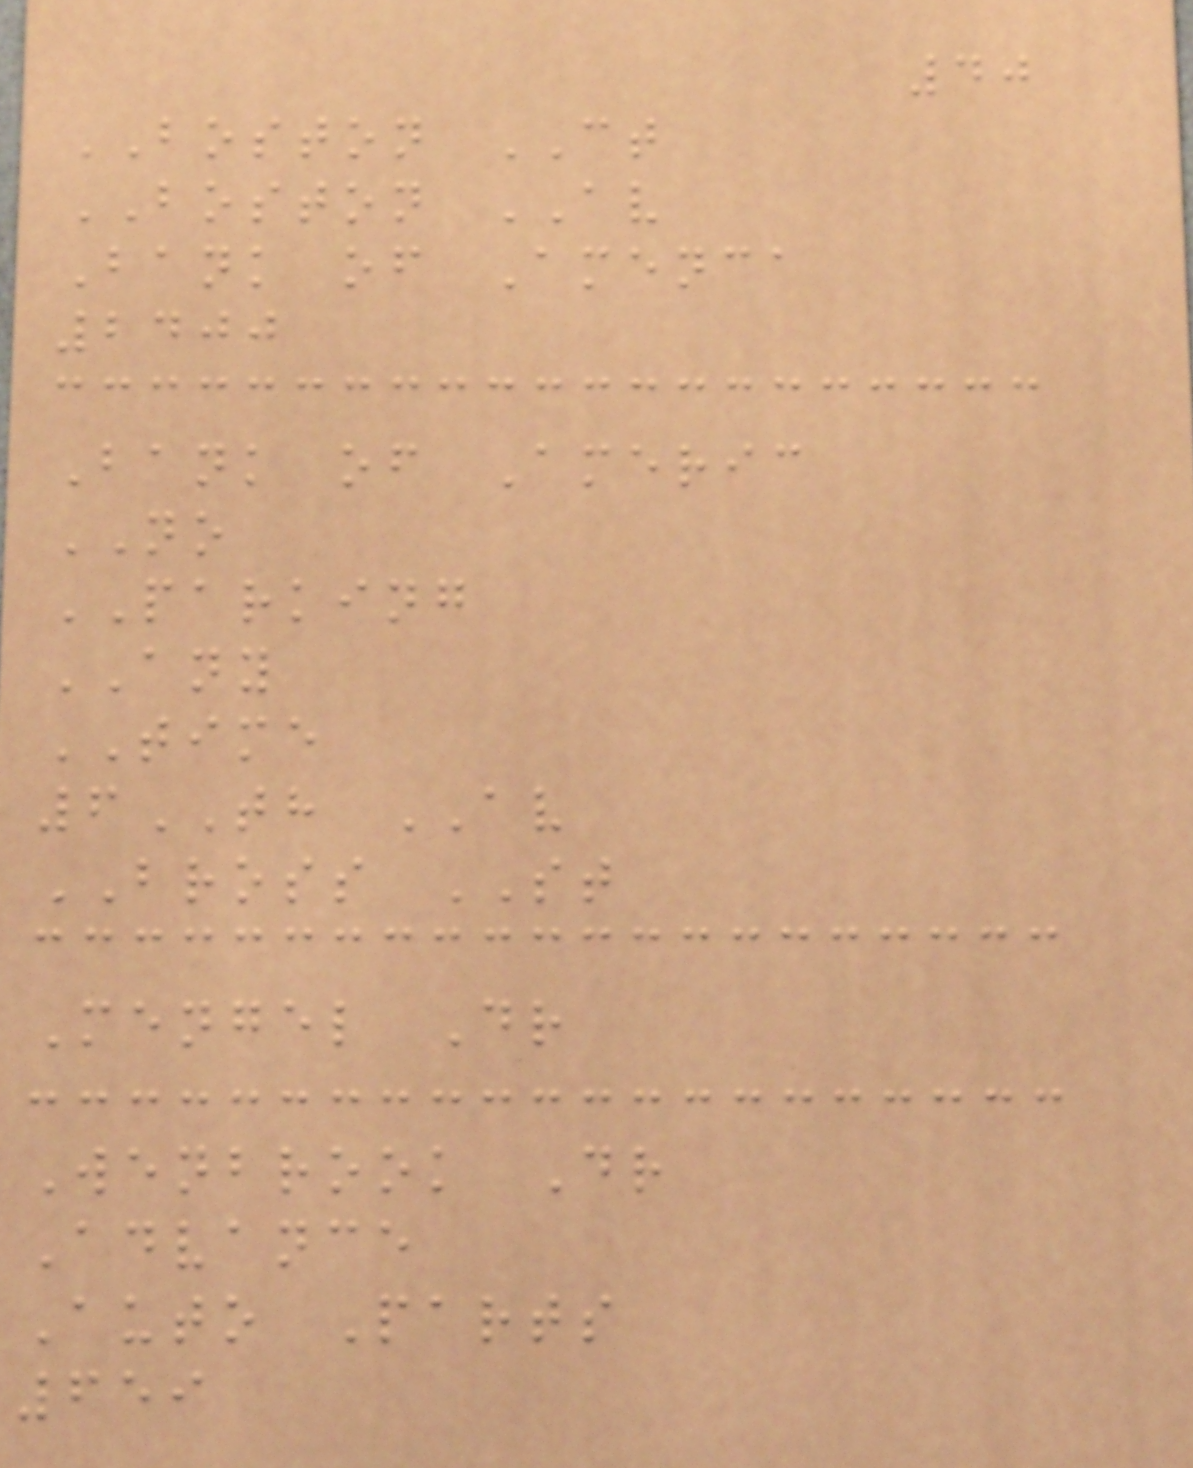40
BOSTON CT
BOSTON AV
Bank of Amenca
2400
Bank of Americ
NO
PARKING
ANY
TIME
6TH AV
BROSS ST
Mengel Dr
Wenbrook Dr
Advance
Auto Parts
659
